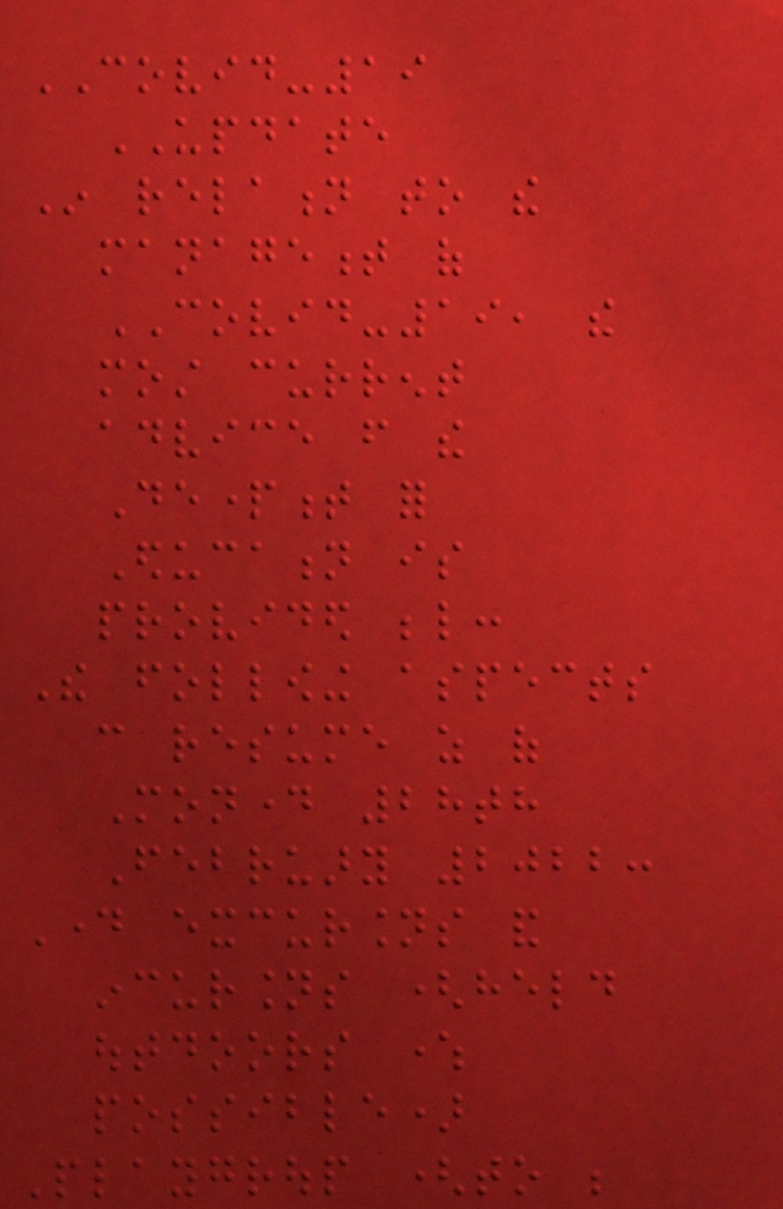COVID-19
UPDATE
In relation to the
management of
COVID-19, the
most current
advice from the
Department for
Education is
provided below:
The following aspects
can resume as of
Monday 28th
February 2022:
Day excursions and
incursions (held
outdoors where
possible)
Playgroup (to be
